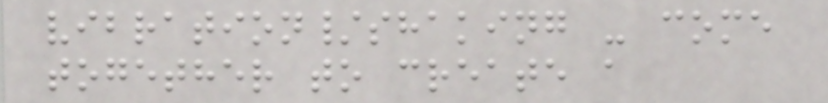vibration/shaking - come
together to create a
